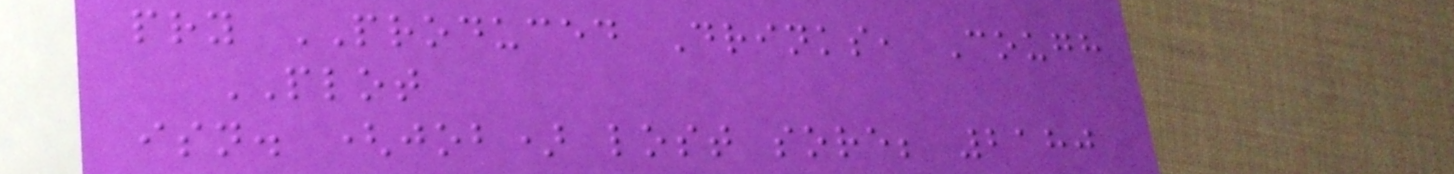pry PRODUCED Drinks, Cough
PLOT
isn. (job) lost sore; 2180
